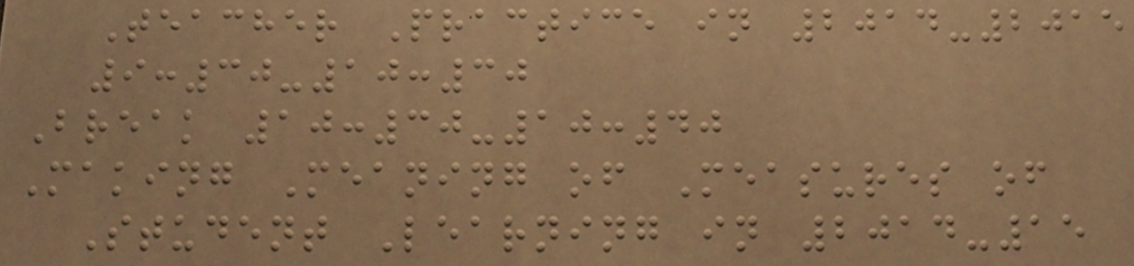Teacher Practice in 2014-2015
9:30-10:30
Break 10:30-10:40
Making Meaning of Measures of
Student Learning in 2014-15
